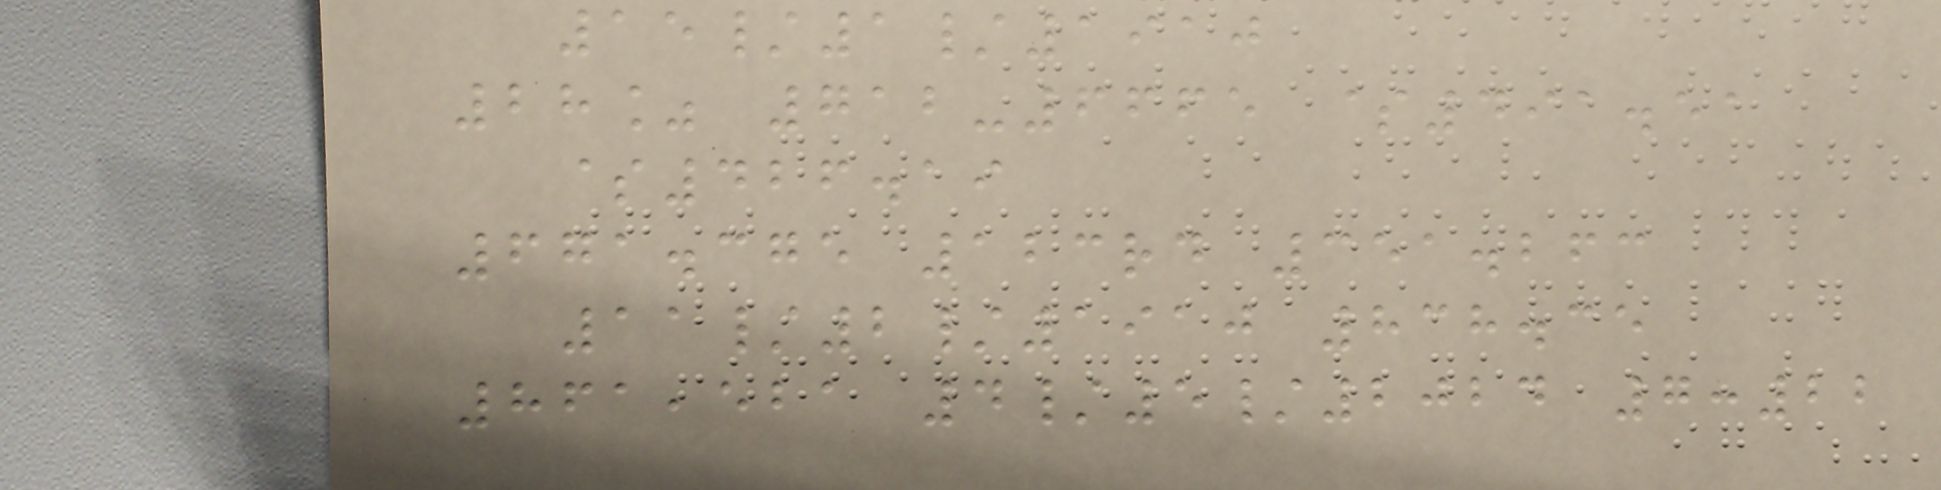15/1/1910
28% 712-6665 $491.51
$426.19
671.375 123rd 351.263
11/2/1910 838.35
861,521 4/5/2024 7:22
